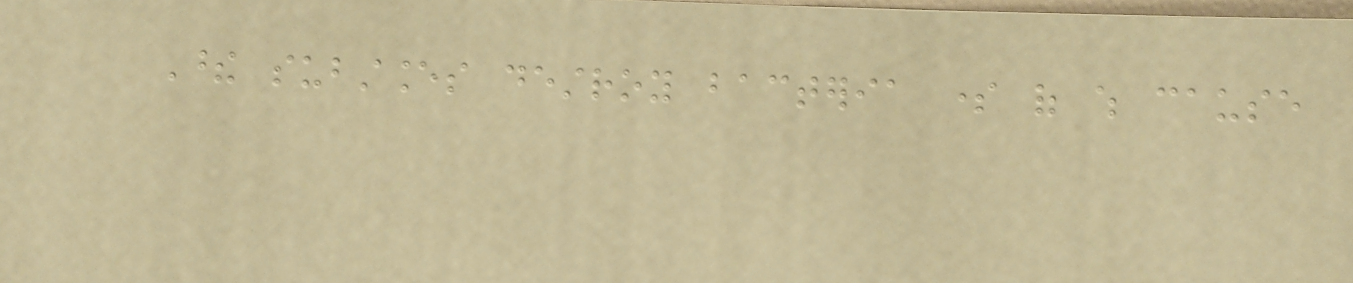These substances destroy bacteria some of which cause
